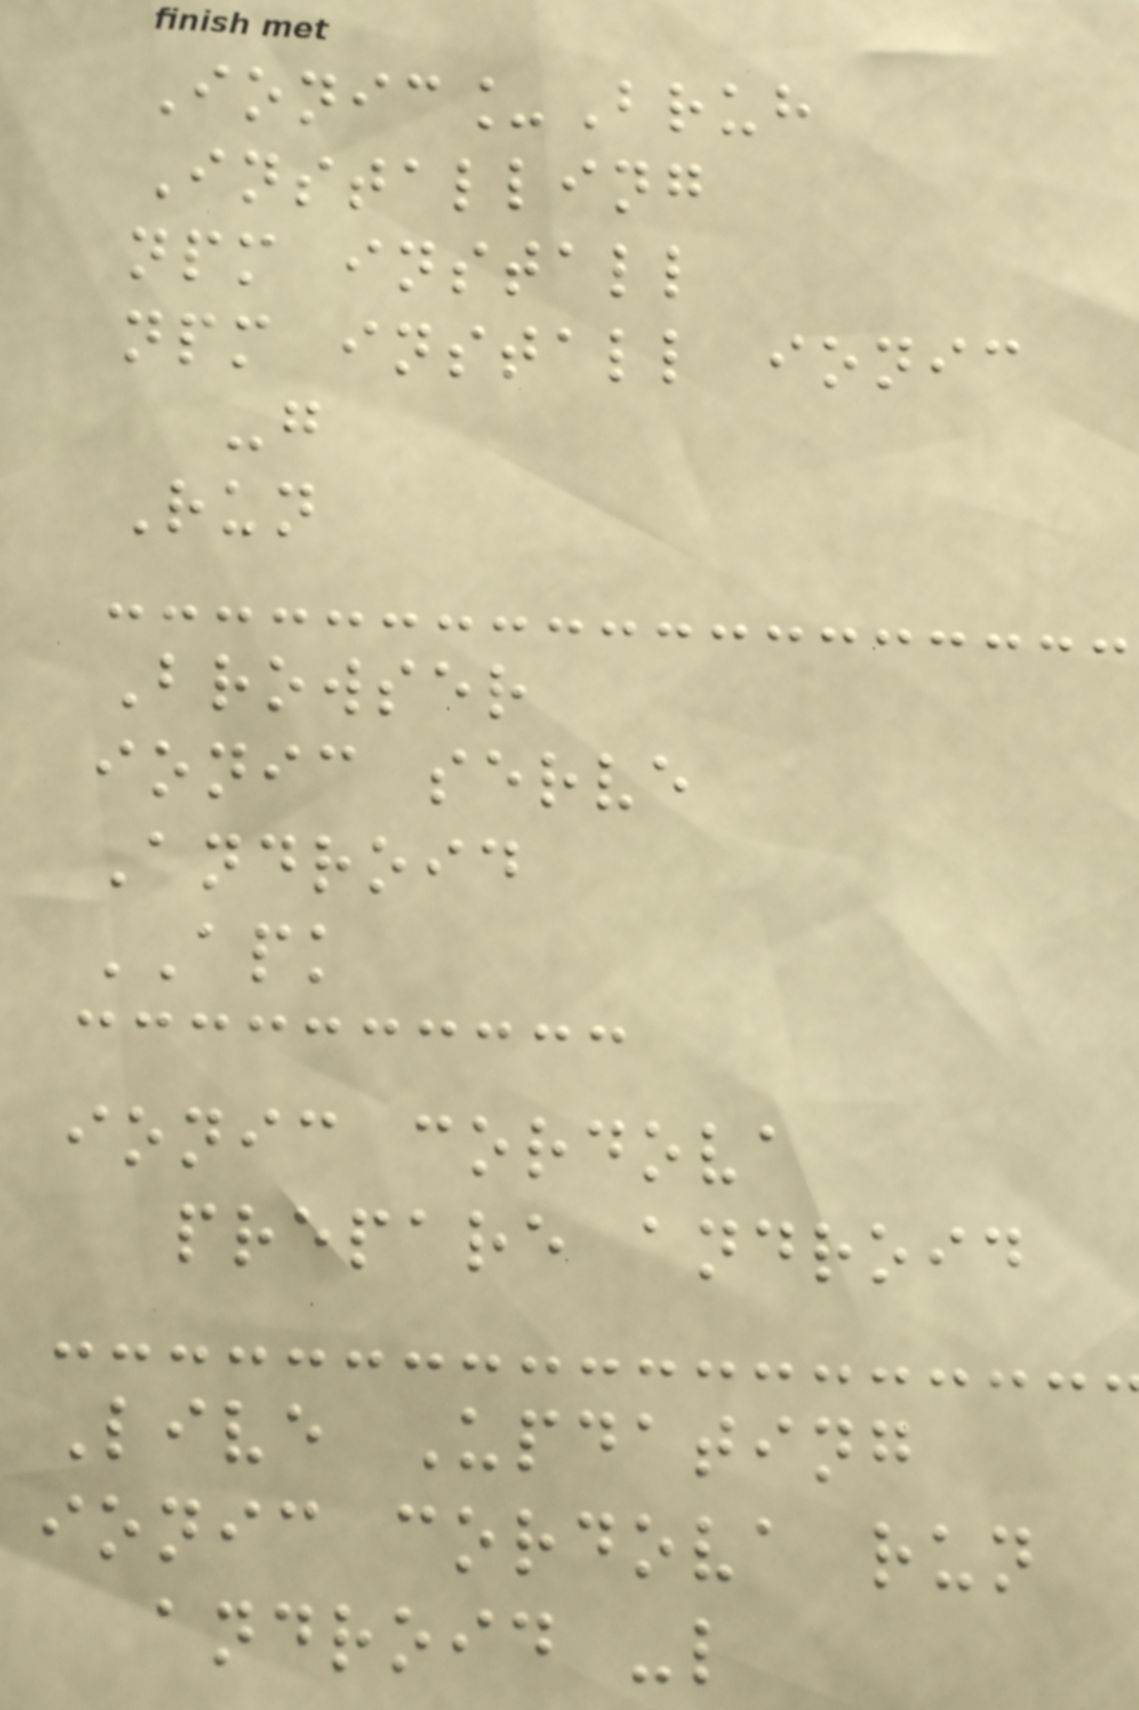Ionic_Bruh
Installing
npm install
npm install ionic
-g
Run
Browser
ionic serve
Android
APK
ionic cordova
prepare android
Live Updating
ionic cordova run
android -l
